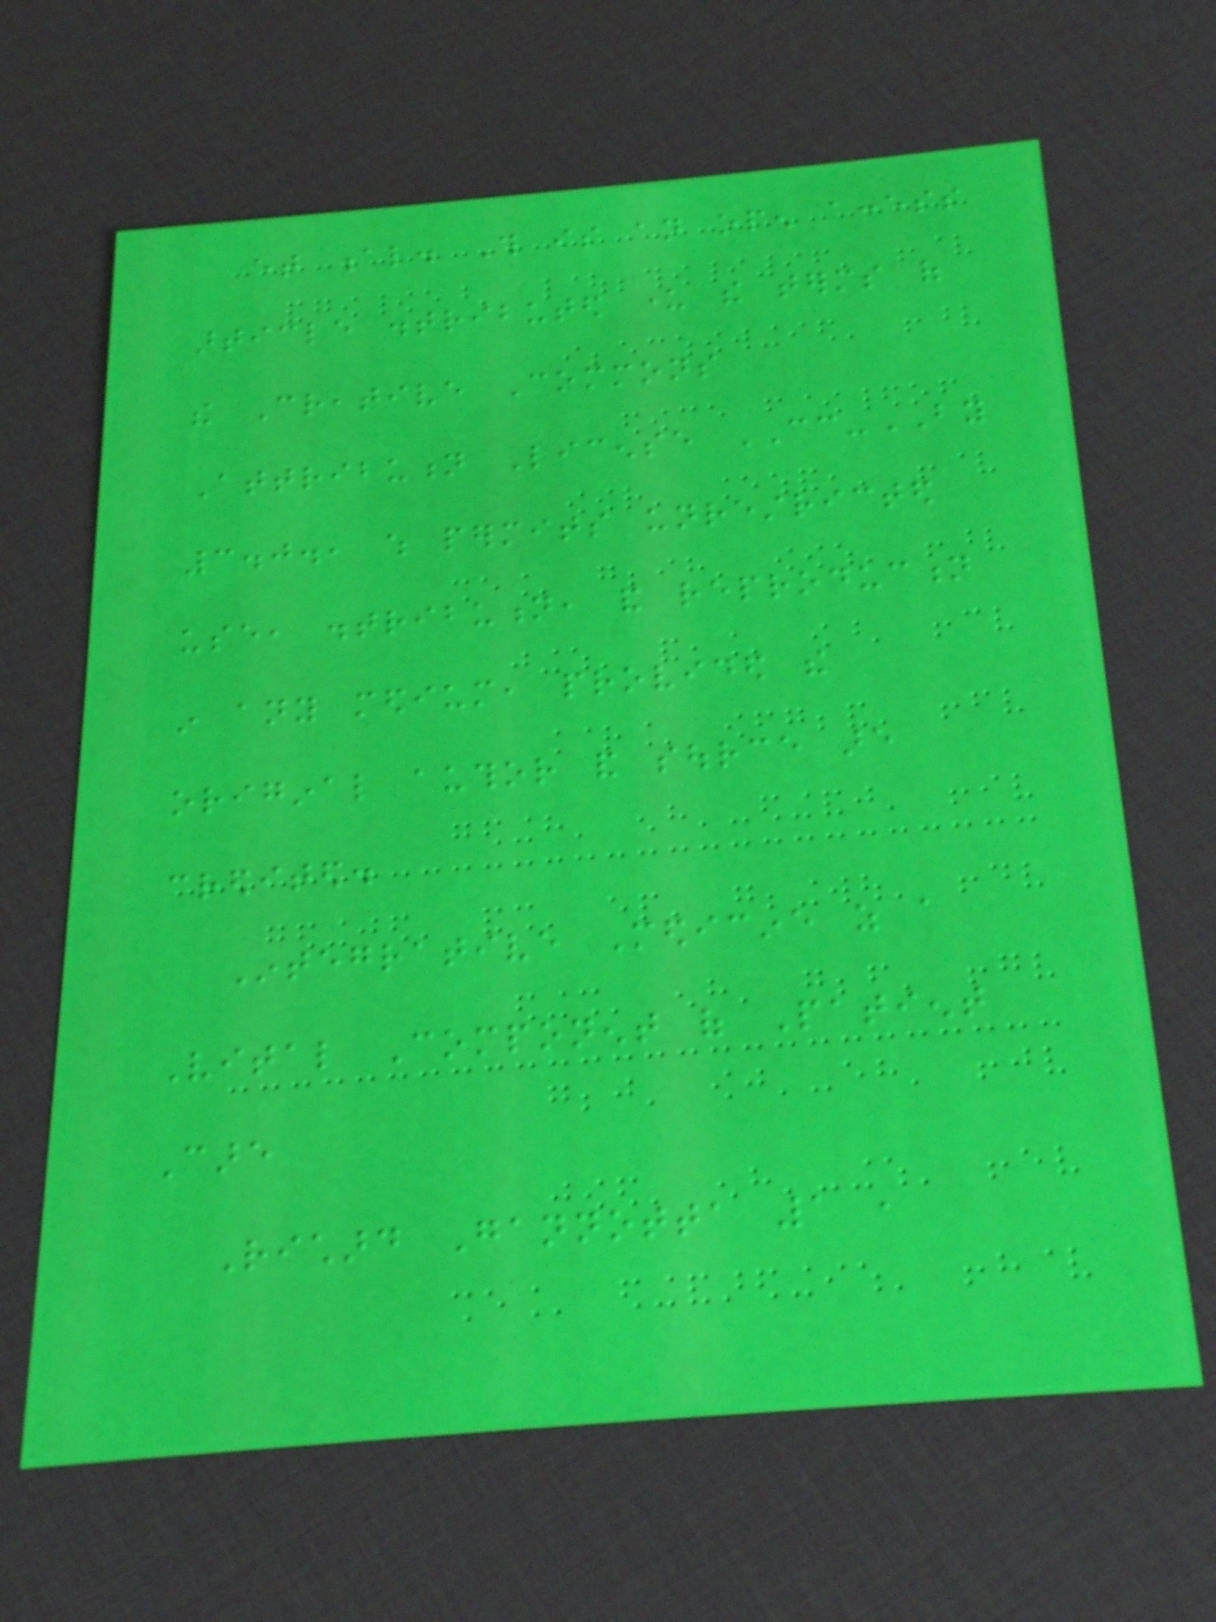et al. This is an open access
article distributed under the terms of
the Creative Commons
Attribution License CC-BY
3.0., which permits unrestricted
use, distribution, and reproduction
in any medium, provided the
original author and source are
credited.
Integrative Medicine as a
Vital Component of Patient
Care
Richard Gannotta 1 ,
